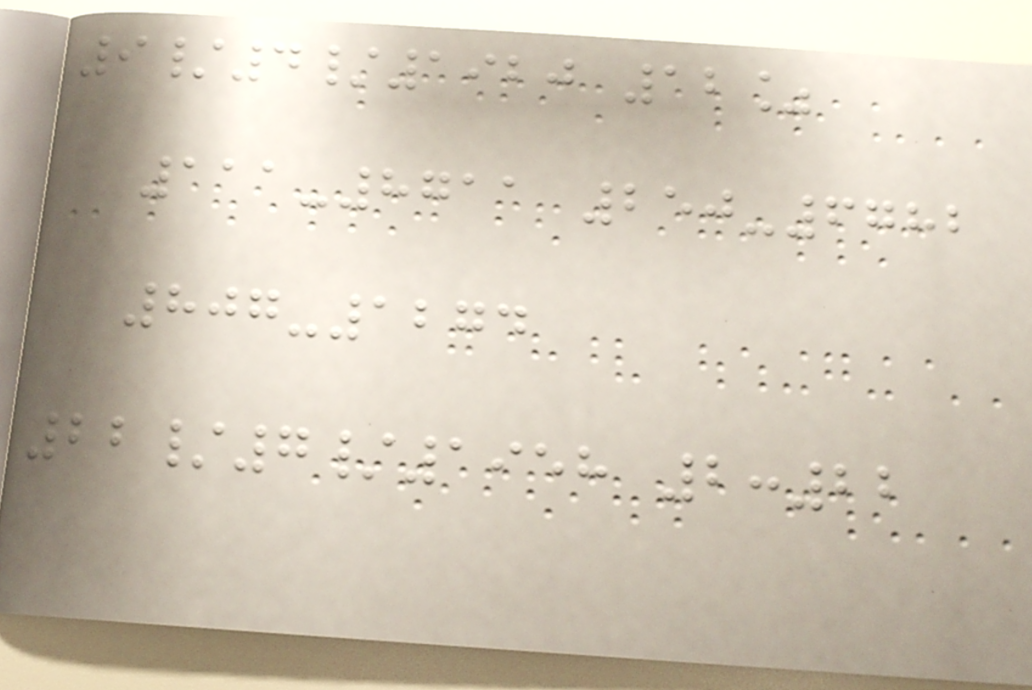9/4/1920 12%
111-8711 250-6782
807-1274
22/7/1958 2:22
